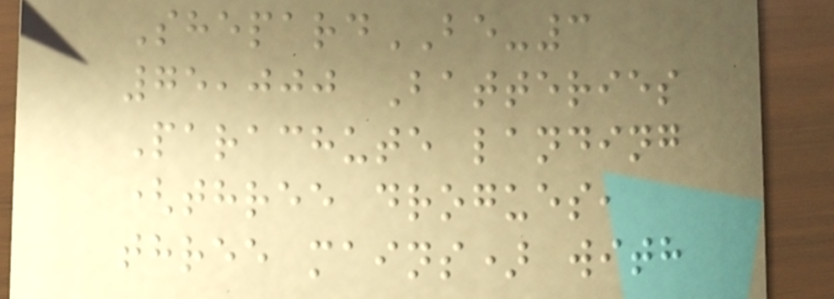ShepardBE-3
75,000 Batteries
Parachute landing
(three drogues,
three mains) with
